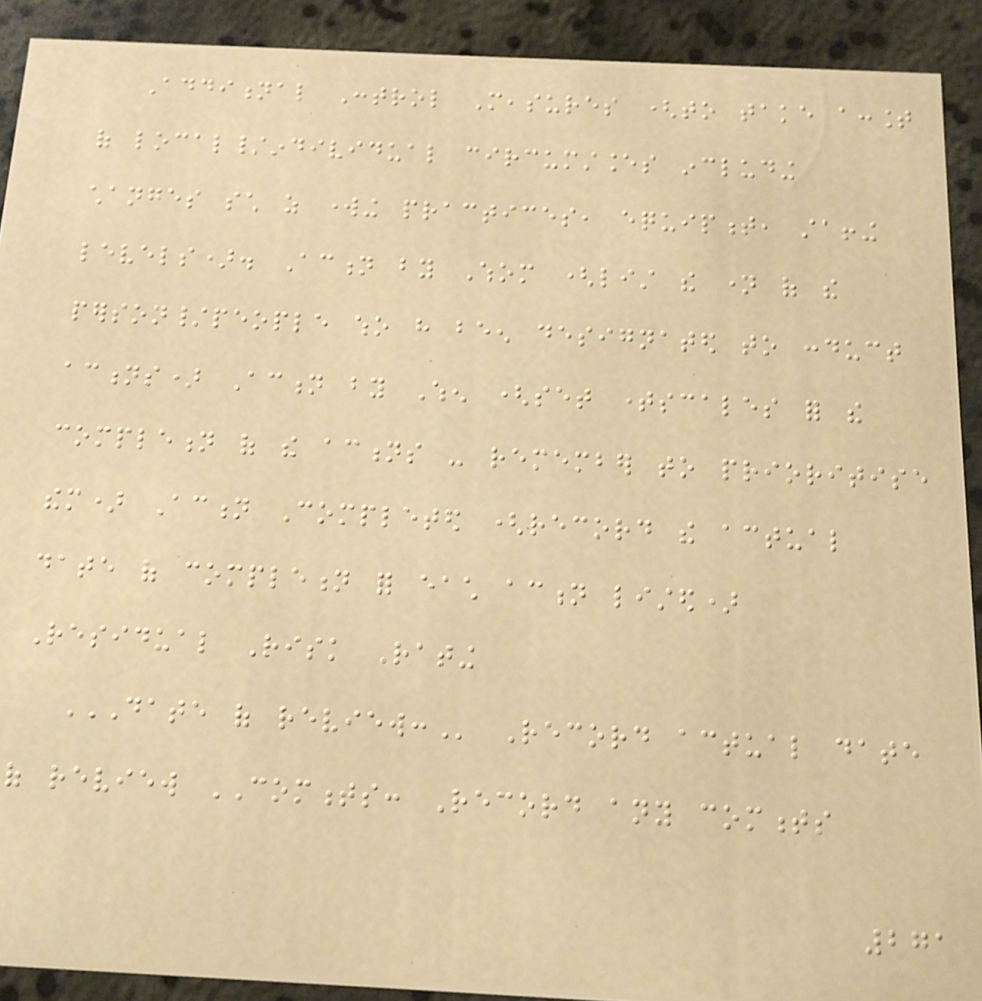Additional Control Measures (to take account
of local/individual circumstances including
changes such as working practices, equipment, staffing
levels). Action by Whom (list the name of the
person/people who have been designated to conduct
actions) Action by When (set timescales for the
completion of the actions - remember to prioritise
them) Action Completed (record the actual
date of completion for each action listed)
Residual Risk Rating
DATE OF REVIEW: Record actual date
of review COMMENTS: Record any comments
271
